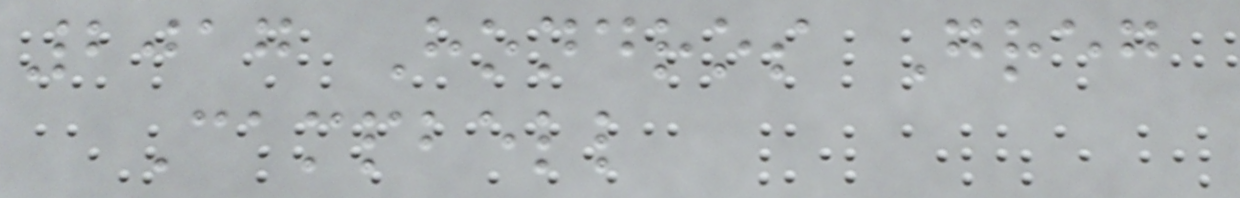2017 Hondros Greg
Campbell
